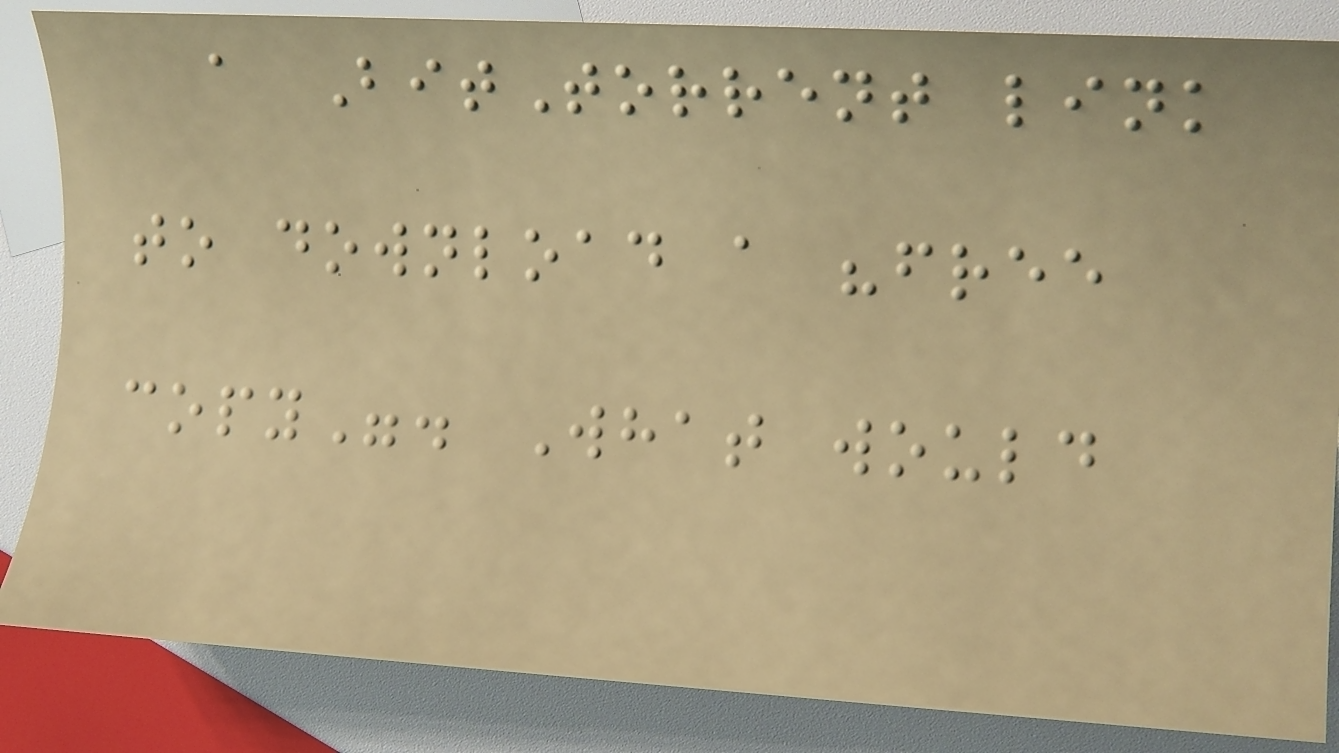a BitTorrent link
to download a "free
copy". What would
